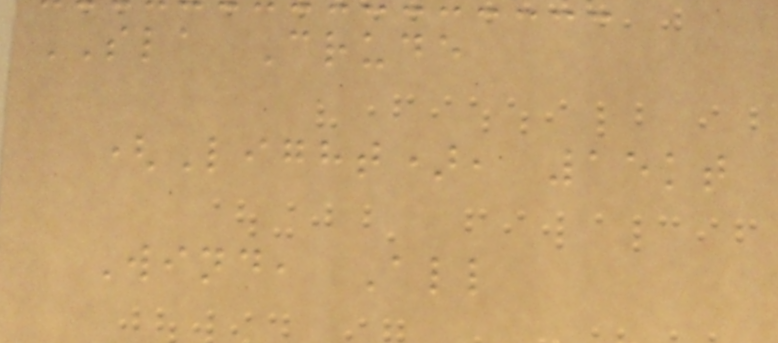SLA Crude
(Light), 15kt
Wind, All
